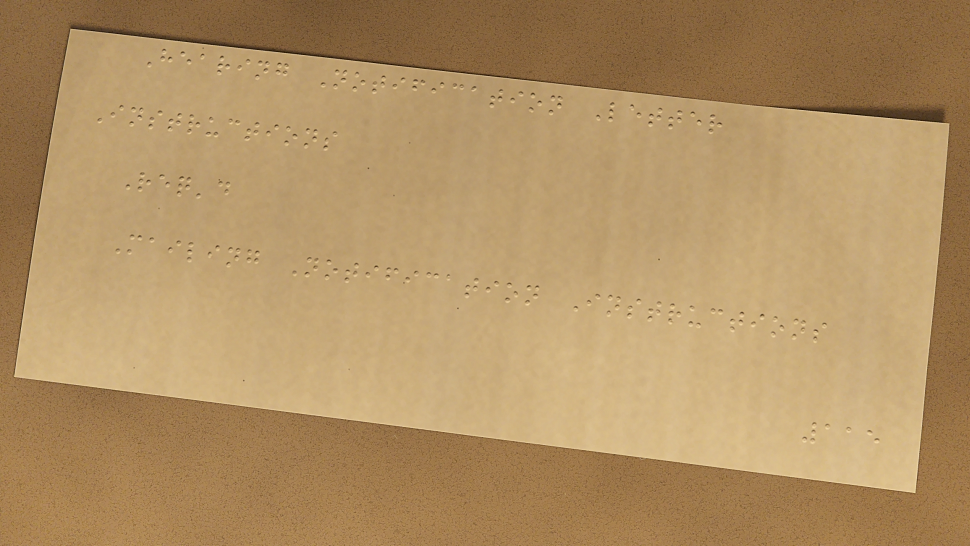Hearing Notification Letter
Instructions
Req'd
Mailing Notification Instructions
115
